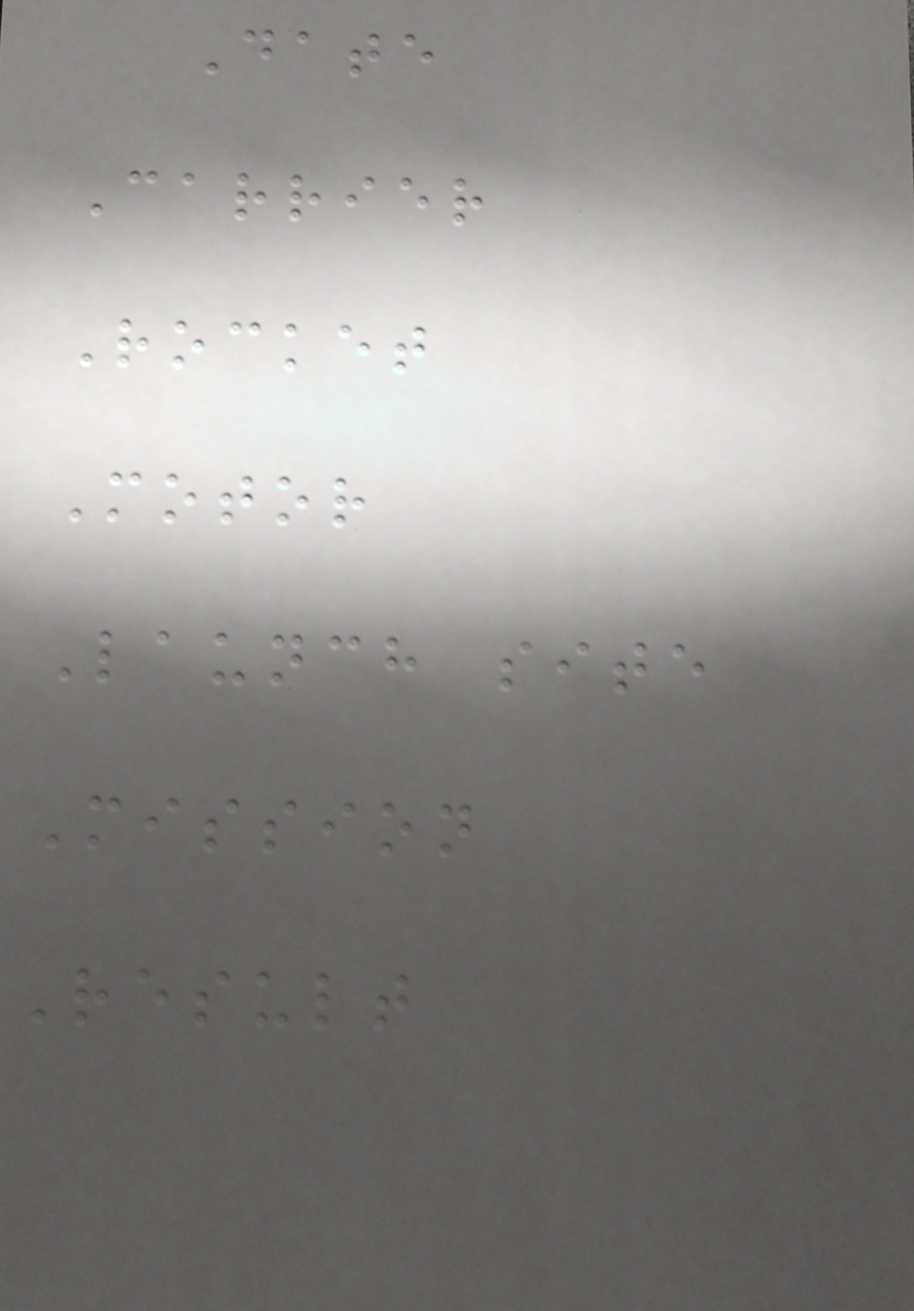Date
Carrier
Rocket
Motor
Launch site
Mission
Result
